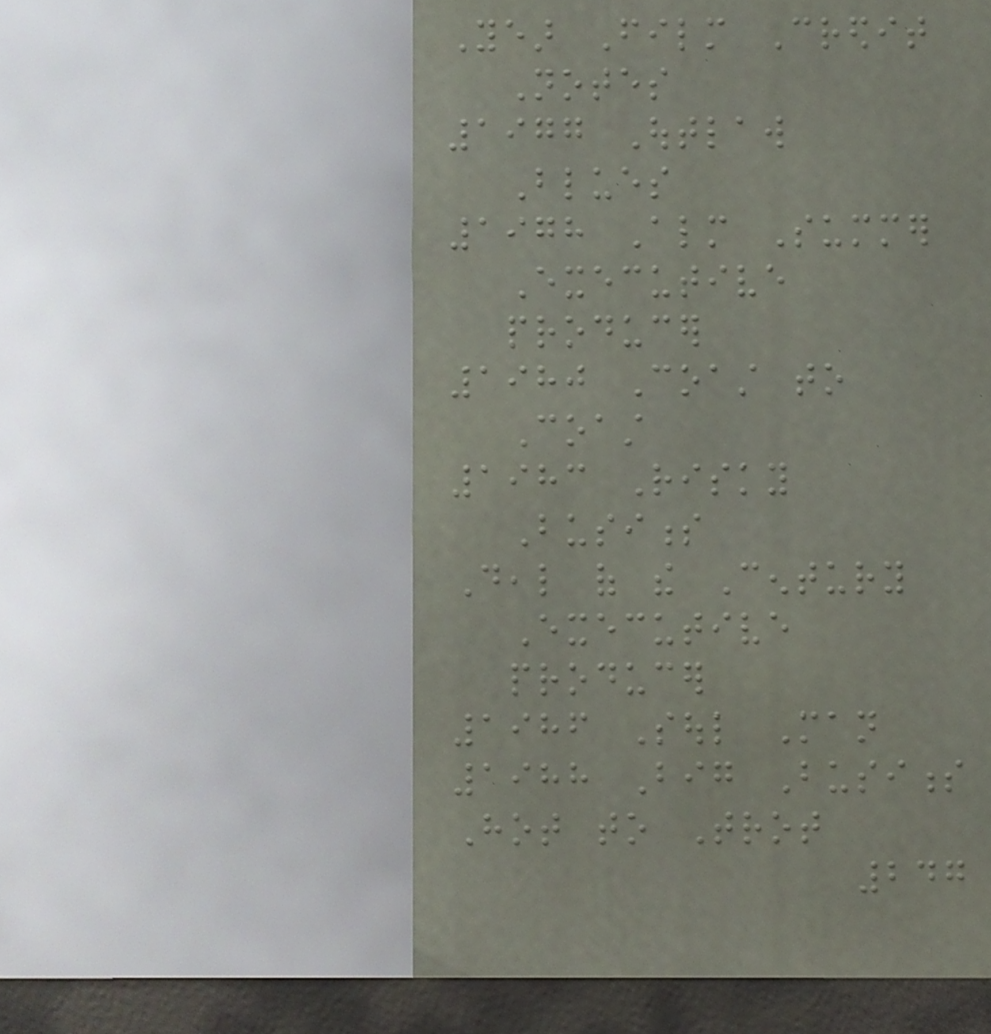Year Film Credit
Notes
1977 Outlaw
Blues
1978 Almost Summer
Executive
producer
1980 Coast to
Coast
1983 Risky
Business
Deal of the Century
Executive
producer
1986 Soul Man
1988 Big Business
Hot to Trot
247
